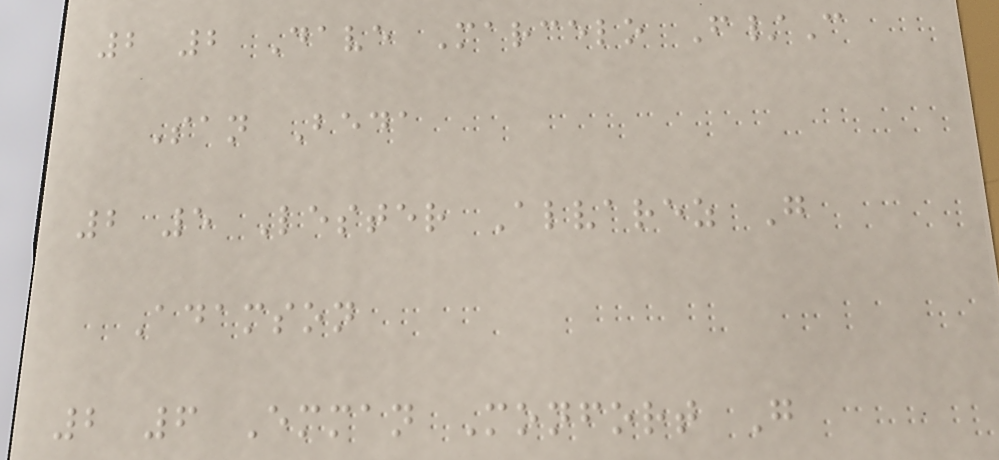2 2 Dave Marcelo F/C
San Beda
2 5 Lester Alvarez G
Adamson
2 6 Emman Monfort G
